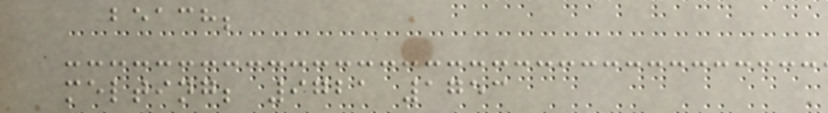beach;
melting; 9721 1753
